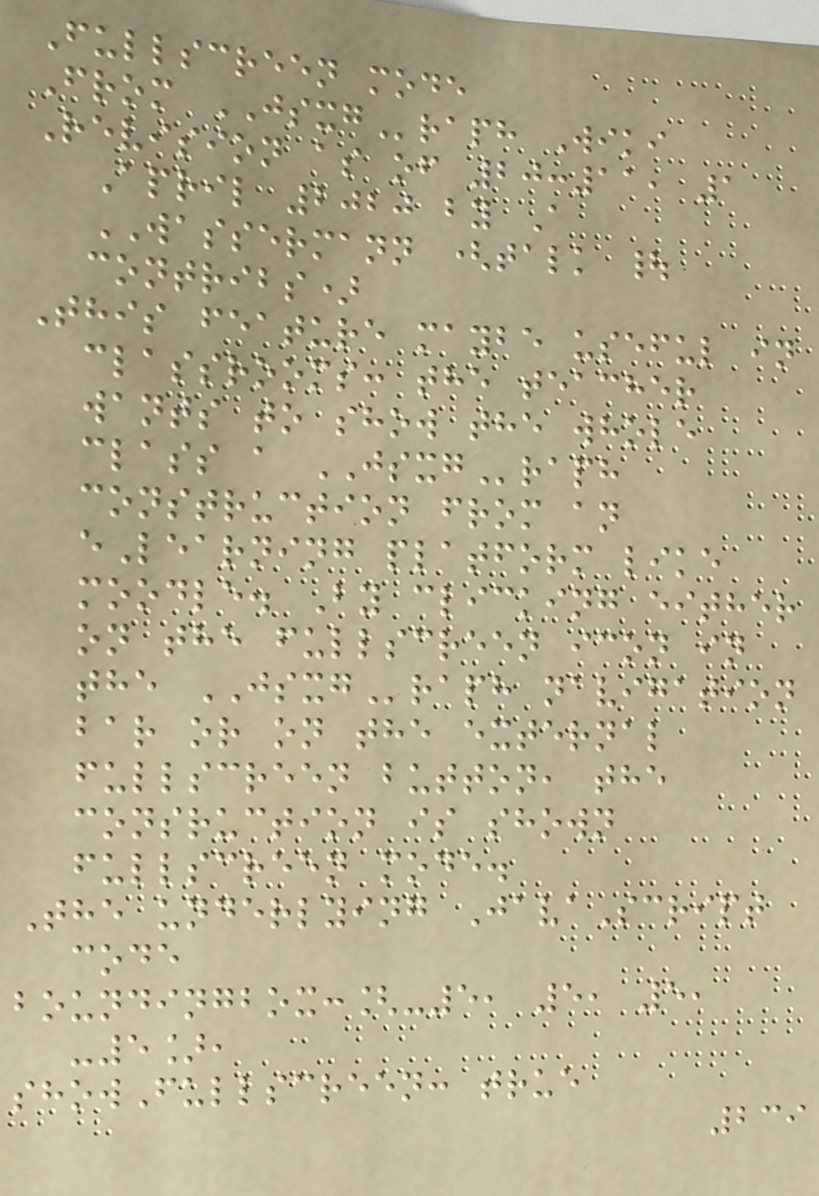Fullscreen mode
From JSXGraph Wiki
Revision as of 20:11, 1
April 2020 by A
WASSERMANN (talk |
contribs)
This feature maybe useful in
classrooms: the teacher
wants to show the whole
class a JSXGraph
construction from an
eLearning platform like
moodle. By clicking either
on the fullscreen icon in
the JSXGraph navigation
bar or on the external
fullscreen button, the
consruction is shown
fullscreen mode.
The underlying JavaScript
code
boundingbox:[-5, 5, 5,
-5],
showFullscreen: true
239
